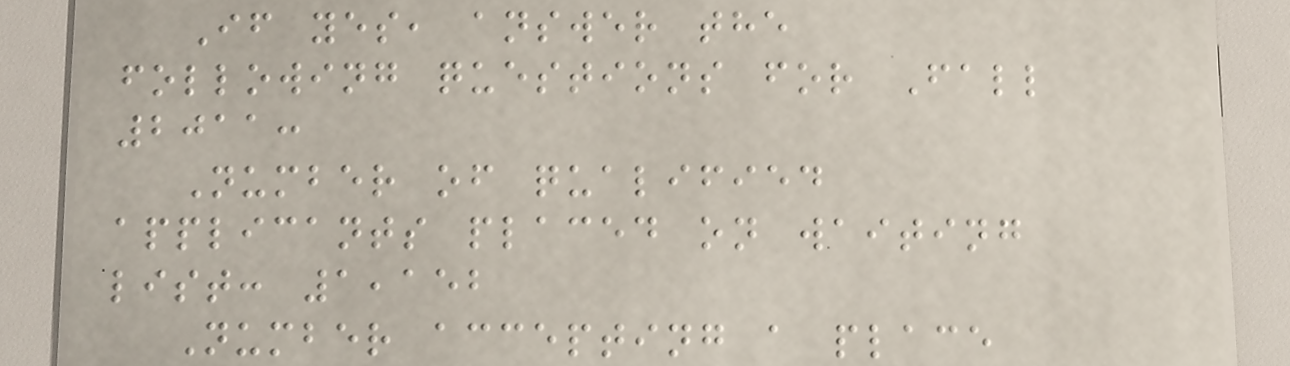If yes, answer the
following questions for Fall
2011:
Number of qualified
applicants placed on waiting
list: 1,152
Number accepting a place
